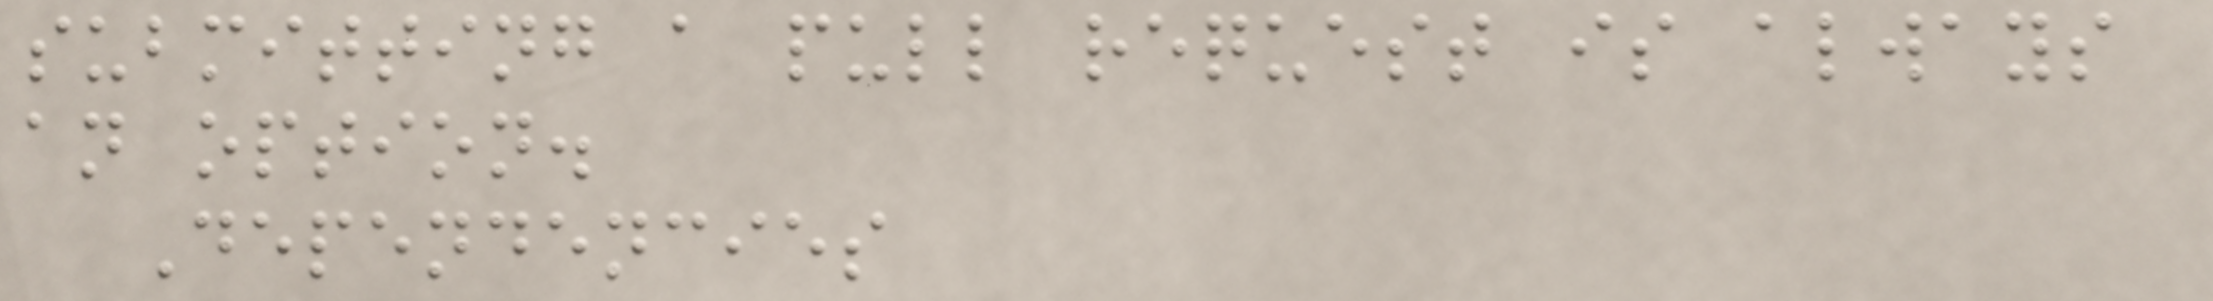submitting a pull request is always
an option.
Dependencies
